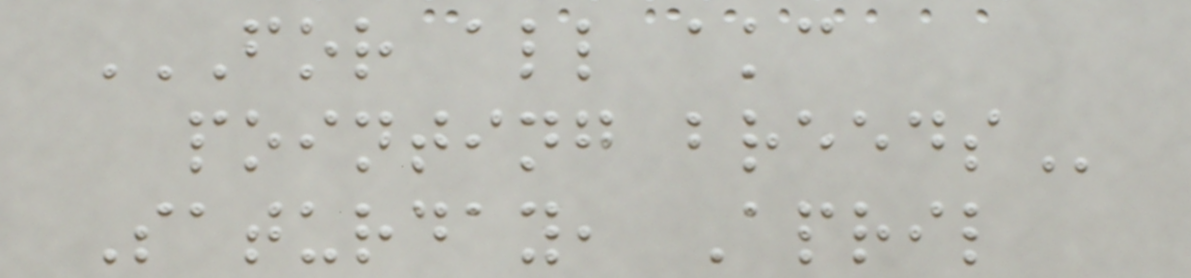FOR ALL AKC
POINTING BREEDS
Saturday, April
